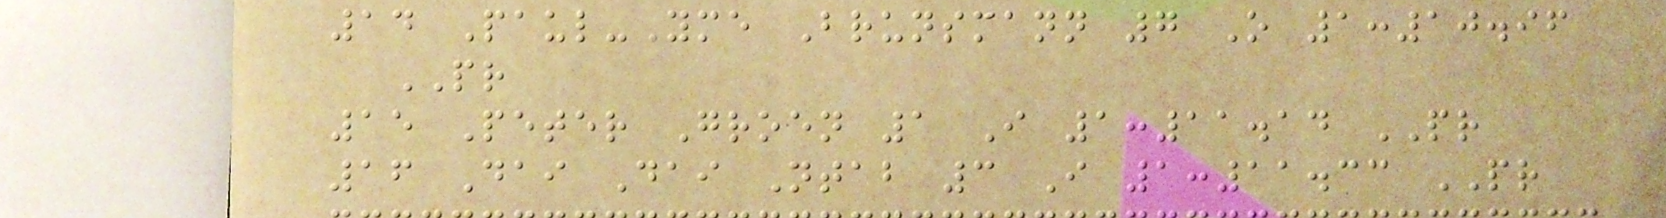14 Paul-Yme Brunsmann 7 O 1:10.96
PR
15 Peter Groen 1 I 1:11.14 PR
16 Dai Dai Ntab 3 I 1:11.33 PR
